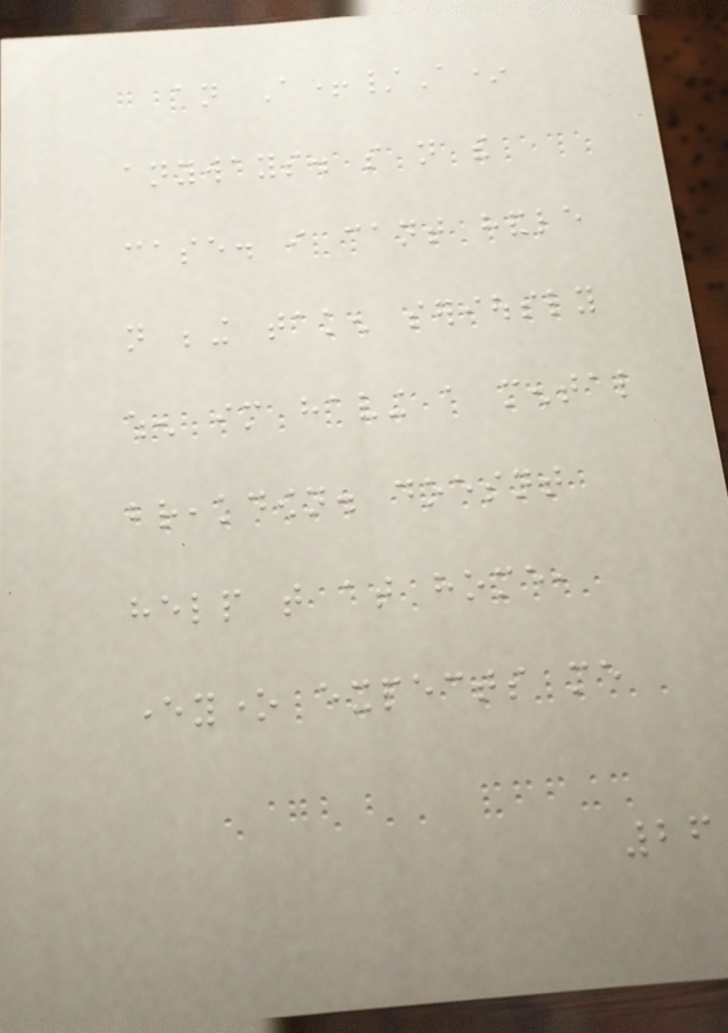an A+/A*
anyways. so not the
case. i cant handle
not being taken seriously
when im having a mental
breakdown. doesnt
help that at home,
everyone expects me
26
